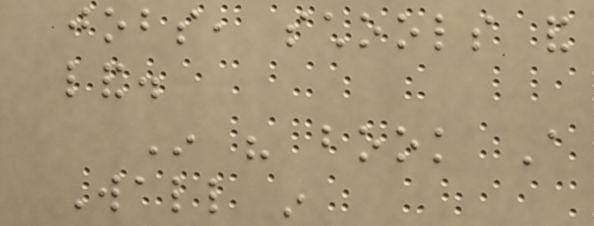jobs, schools and
land.
In his book A
Wall in
